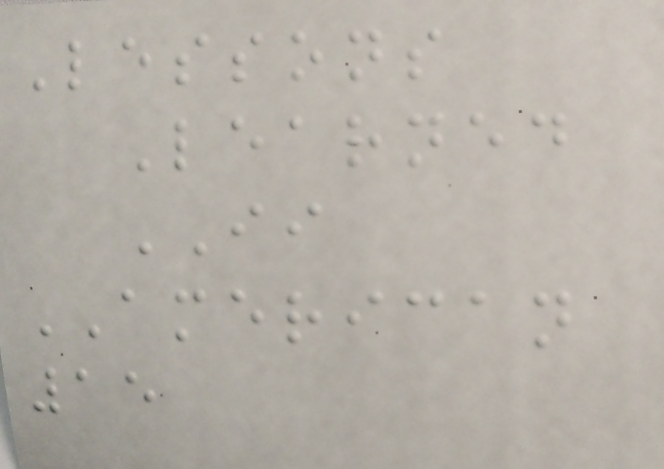Lessons
Learned
II
AMERICAN
15
